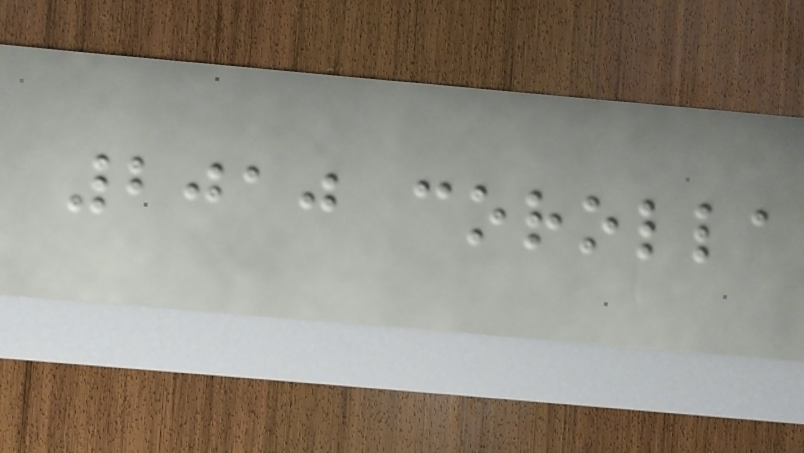2010 corolla
